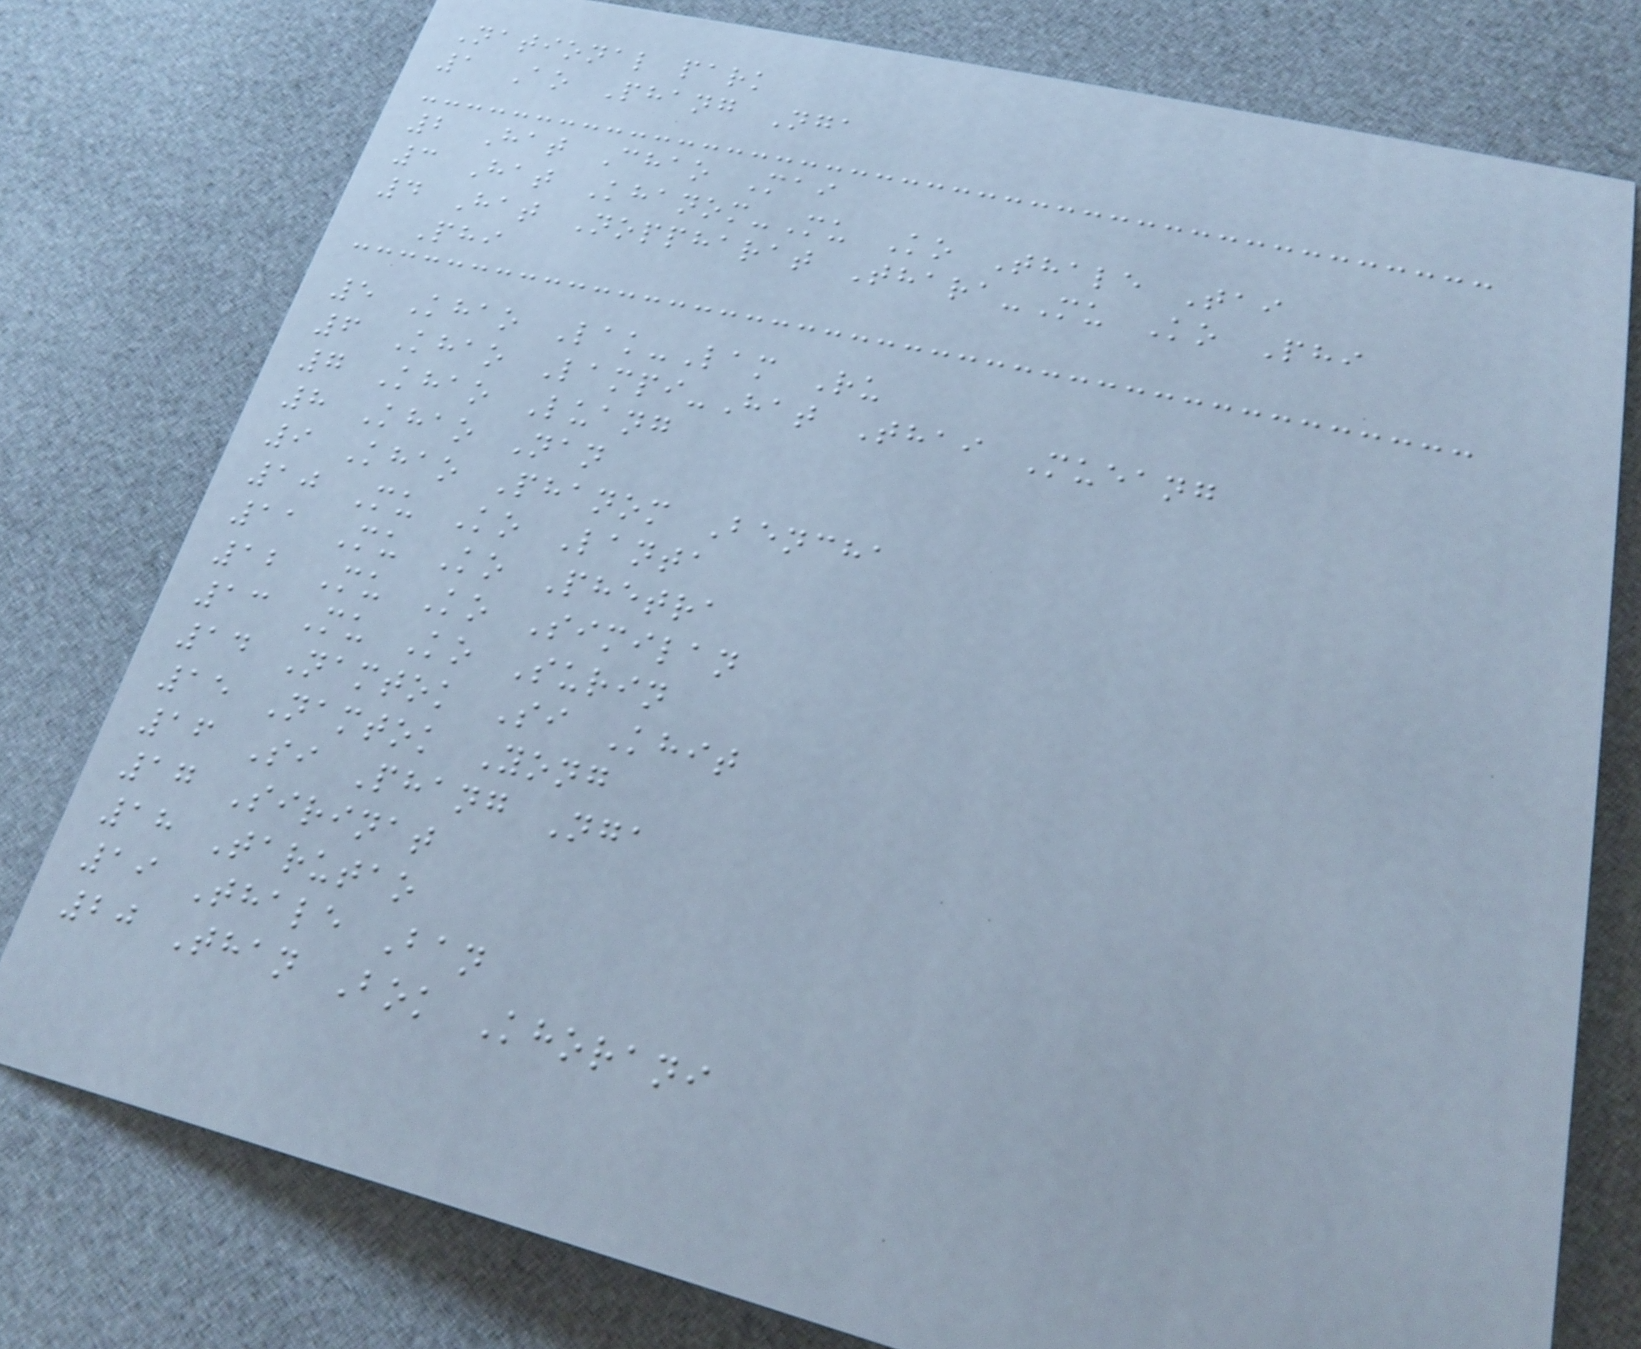National park
1 Ao Phang Nga
2 Hat Chao Mai
3 Hat Khanom-Mu Ko Thale Tai
4 Hat Noppharat Thara-Mu Ko Phi
Phi
5 Khao Lak-Lam Ru
6 Khao Lampi-Hat Thai Mueang
7 Khao Luang
8 Khao Nan
9 Khao Phanom Bencha
10 Mu Ko Lanta
11 Mu Ko Phetra
12 Mu Ko Similan
13 Mu Ko Surin
14 Namtok Si Khit
15 Namtok Yong
16 Si Phang Nga
17 Sirinat
18 Tarutao
19 Thale Ban
20 Than Bok Khorani
